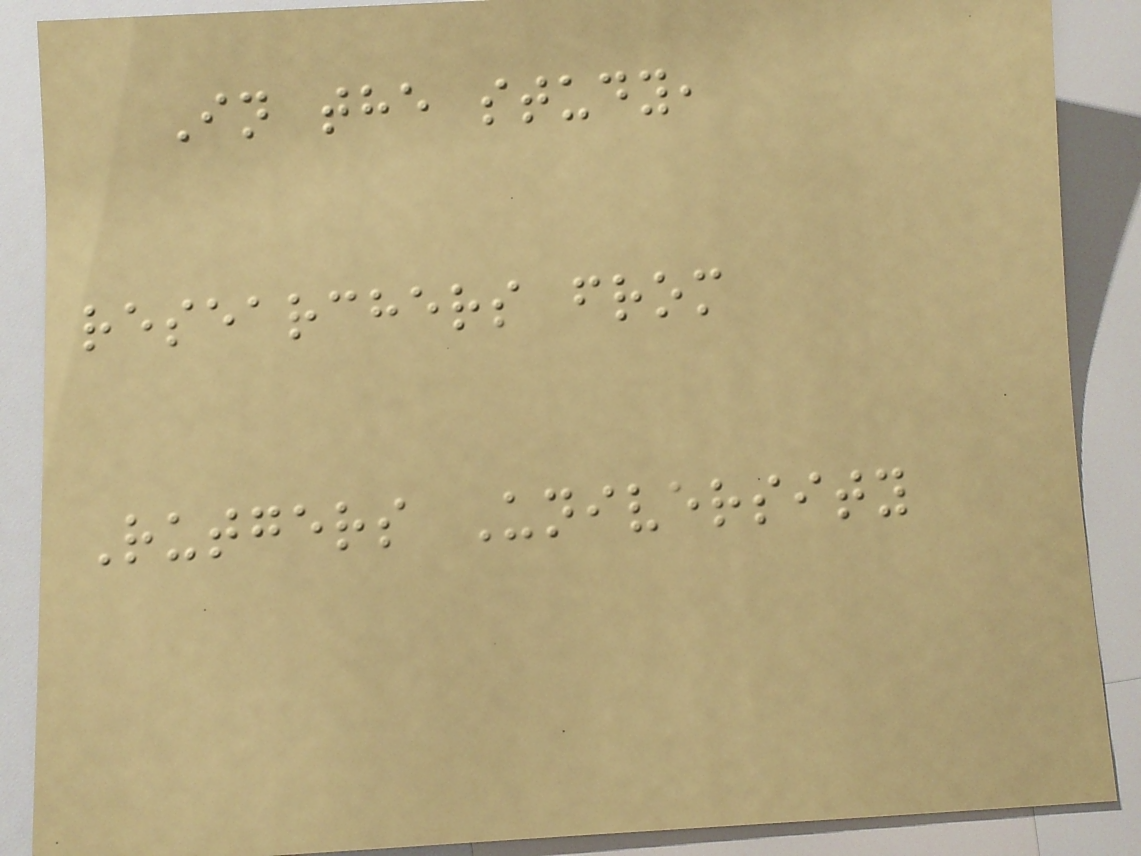In the study,
researchers from
Rutgers University
